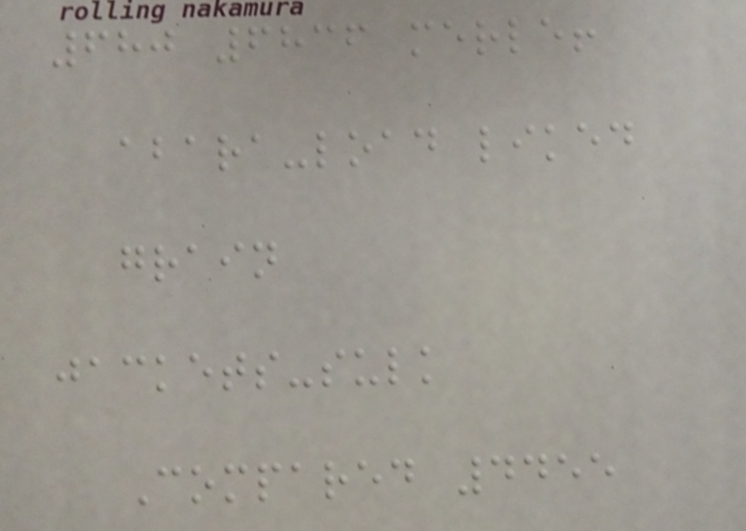680 6836 merle!
abara-load liked
grain
jackets-sulk
Compared 4455
